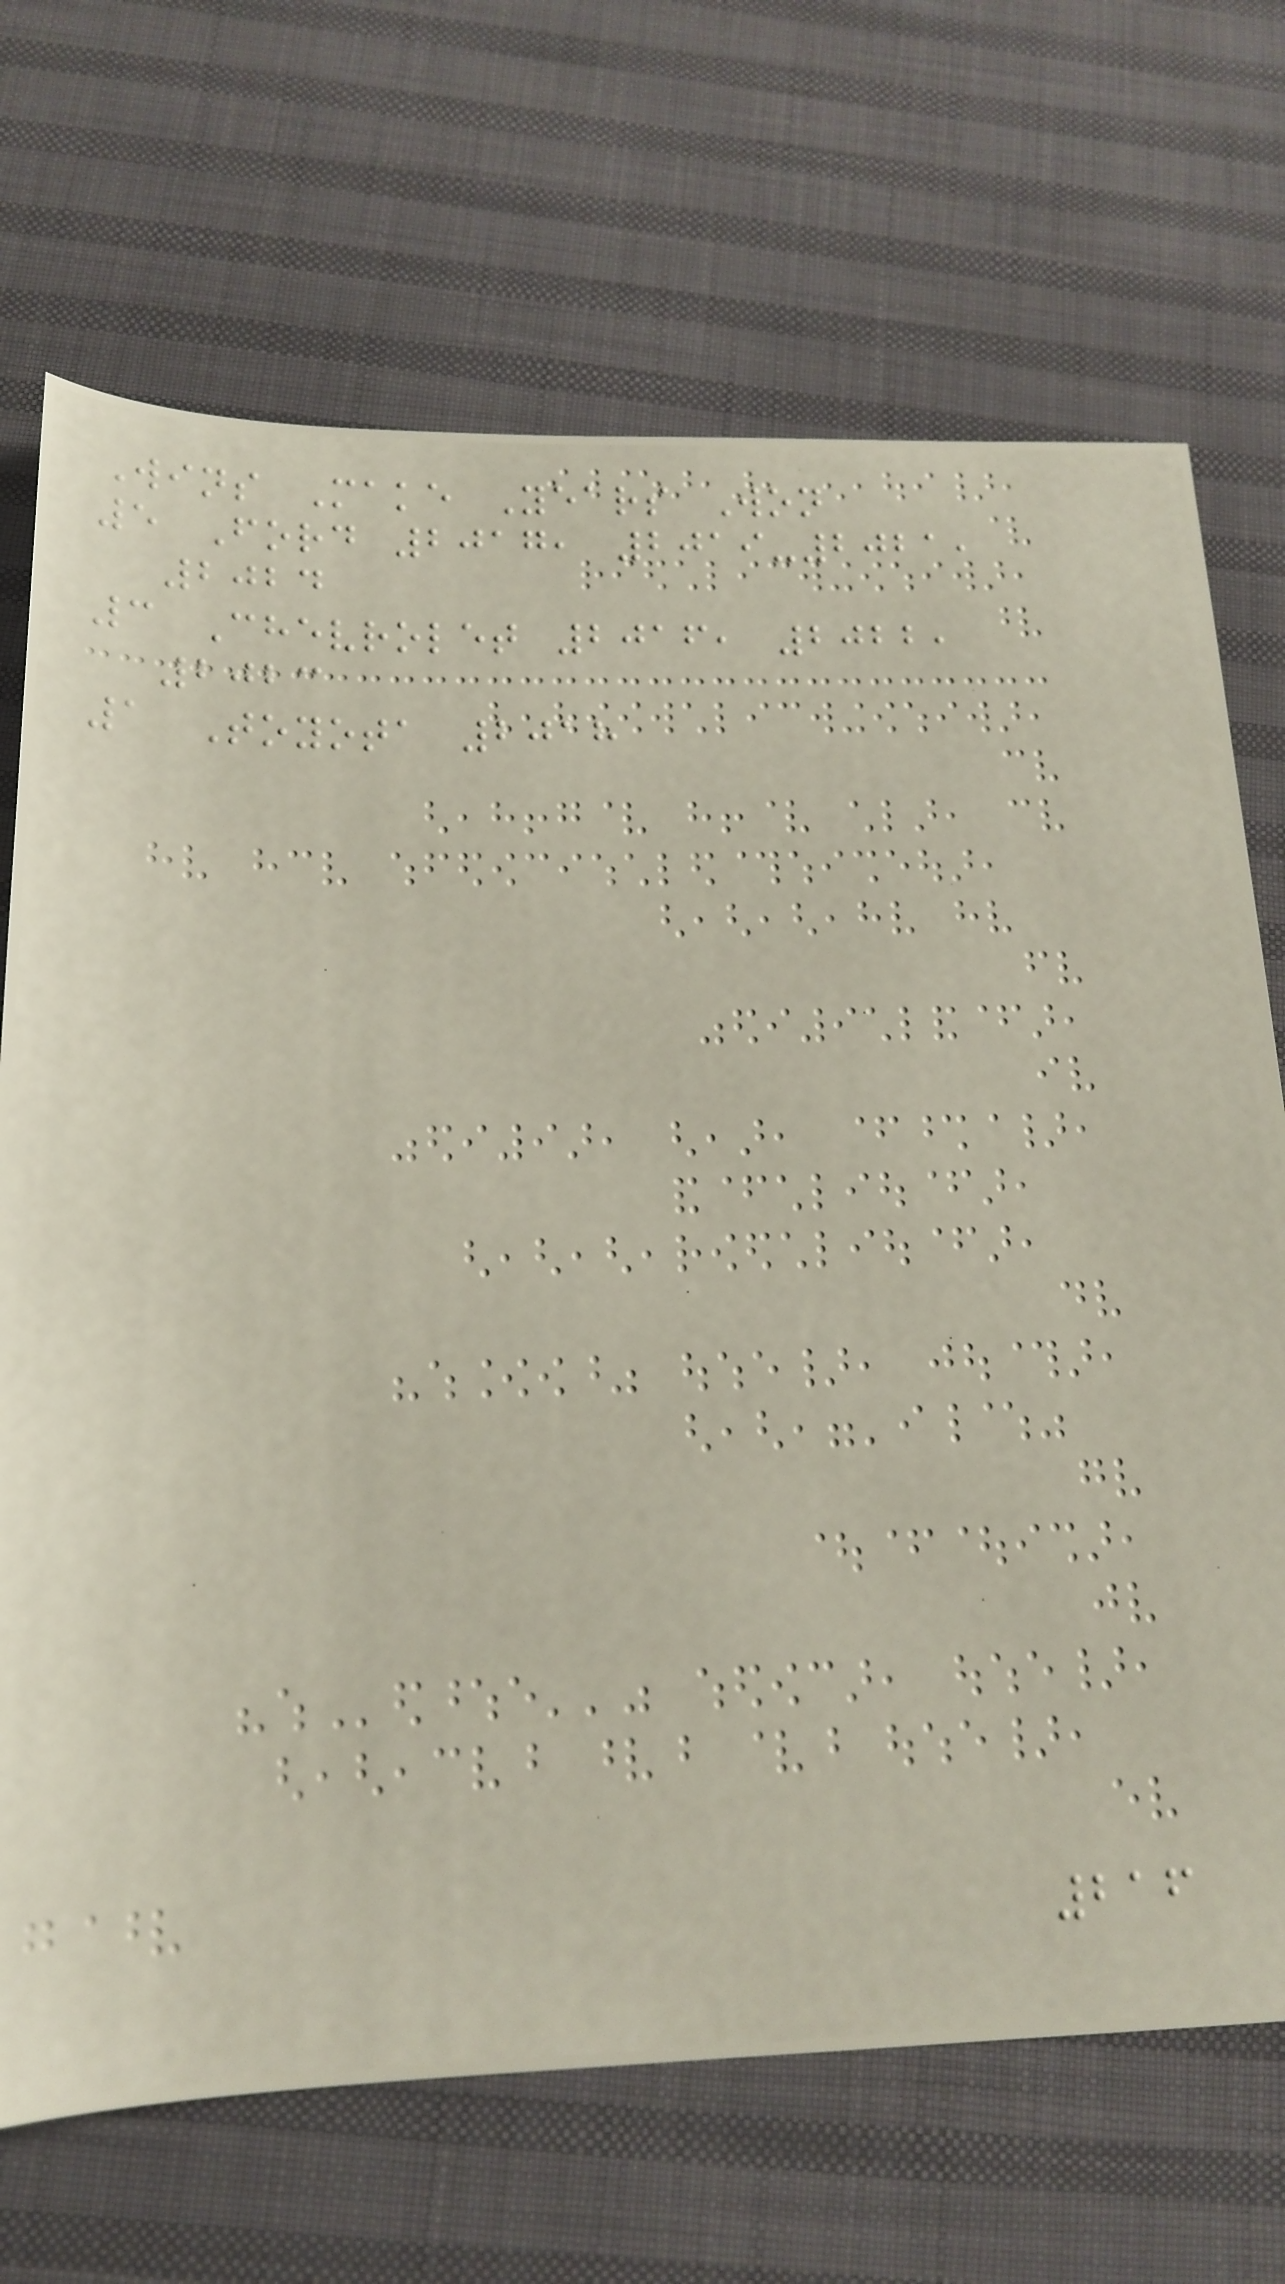Wins Make Years Won
5 Ford 2017, 2019-2021,
2024
3 Chevrolet 2016, 2022,
2023
1 Toyota 2018
216
